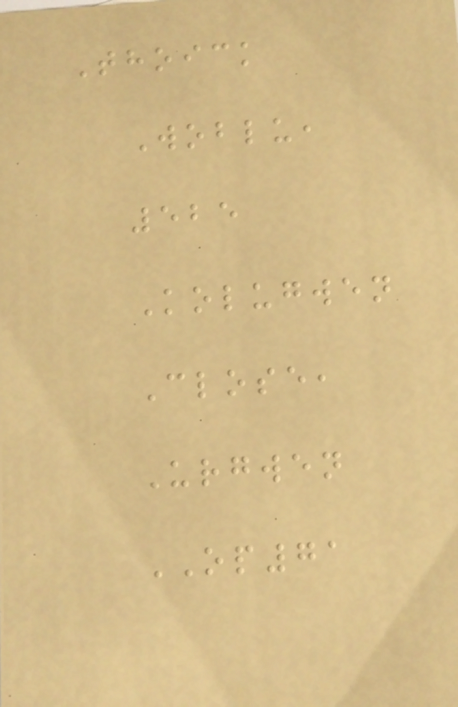Thoick
Woblu,
525
Kolugwen
Close,
Urgwen
OP71
